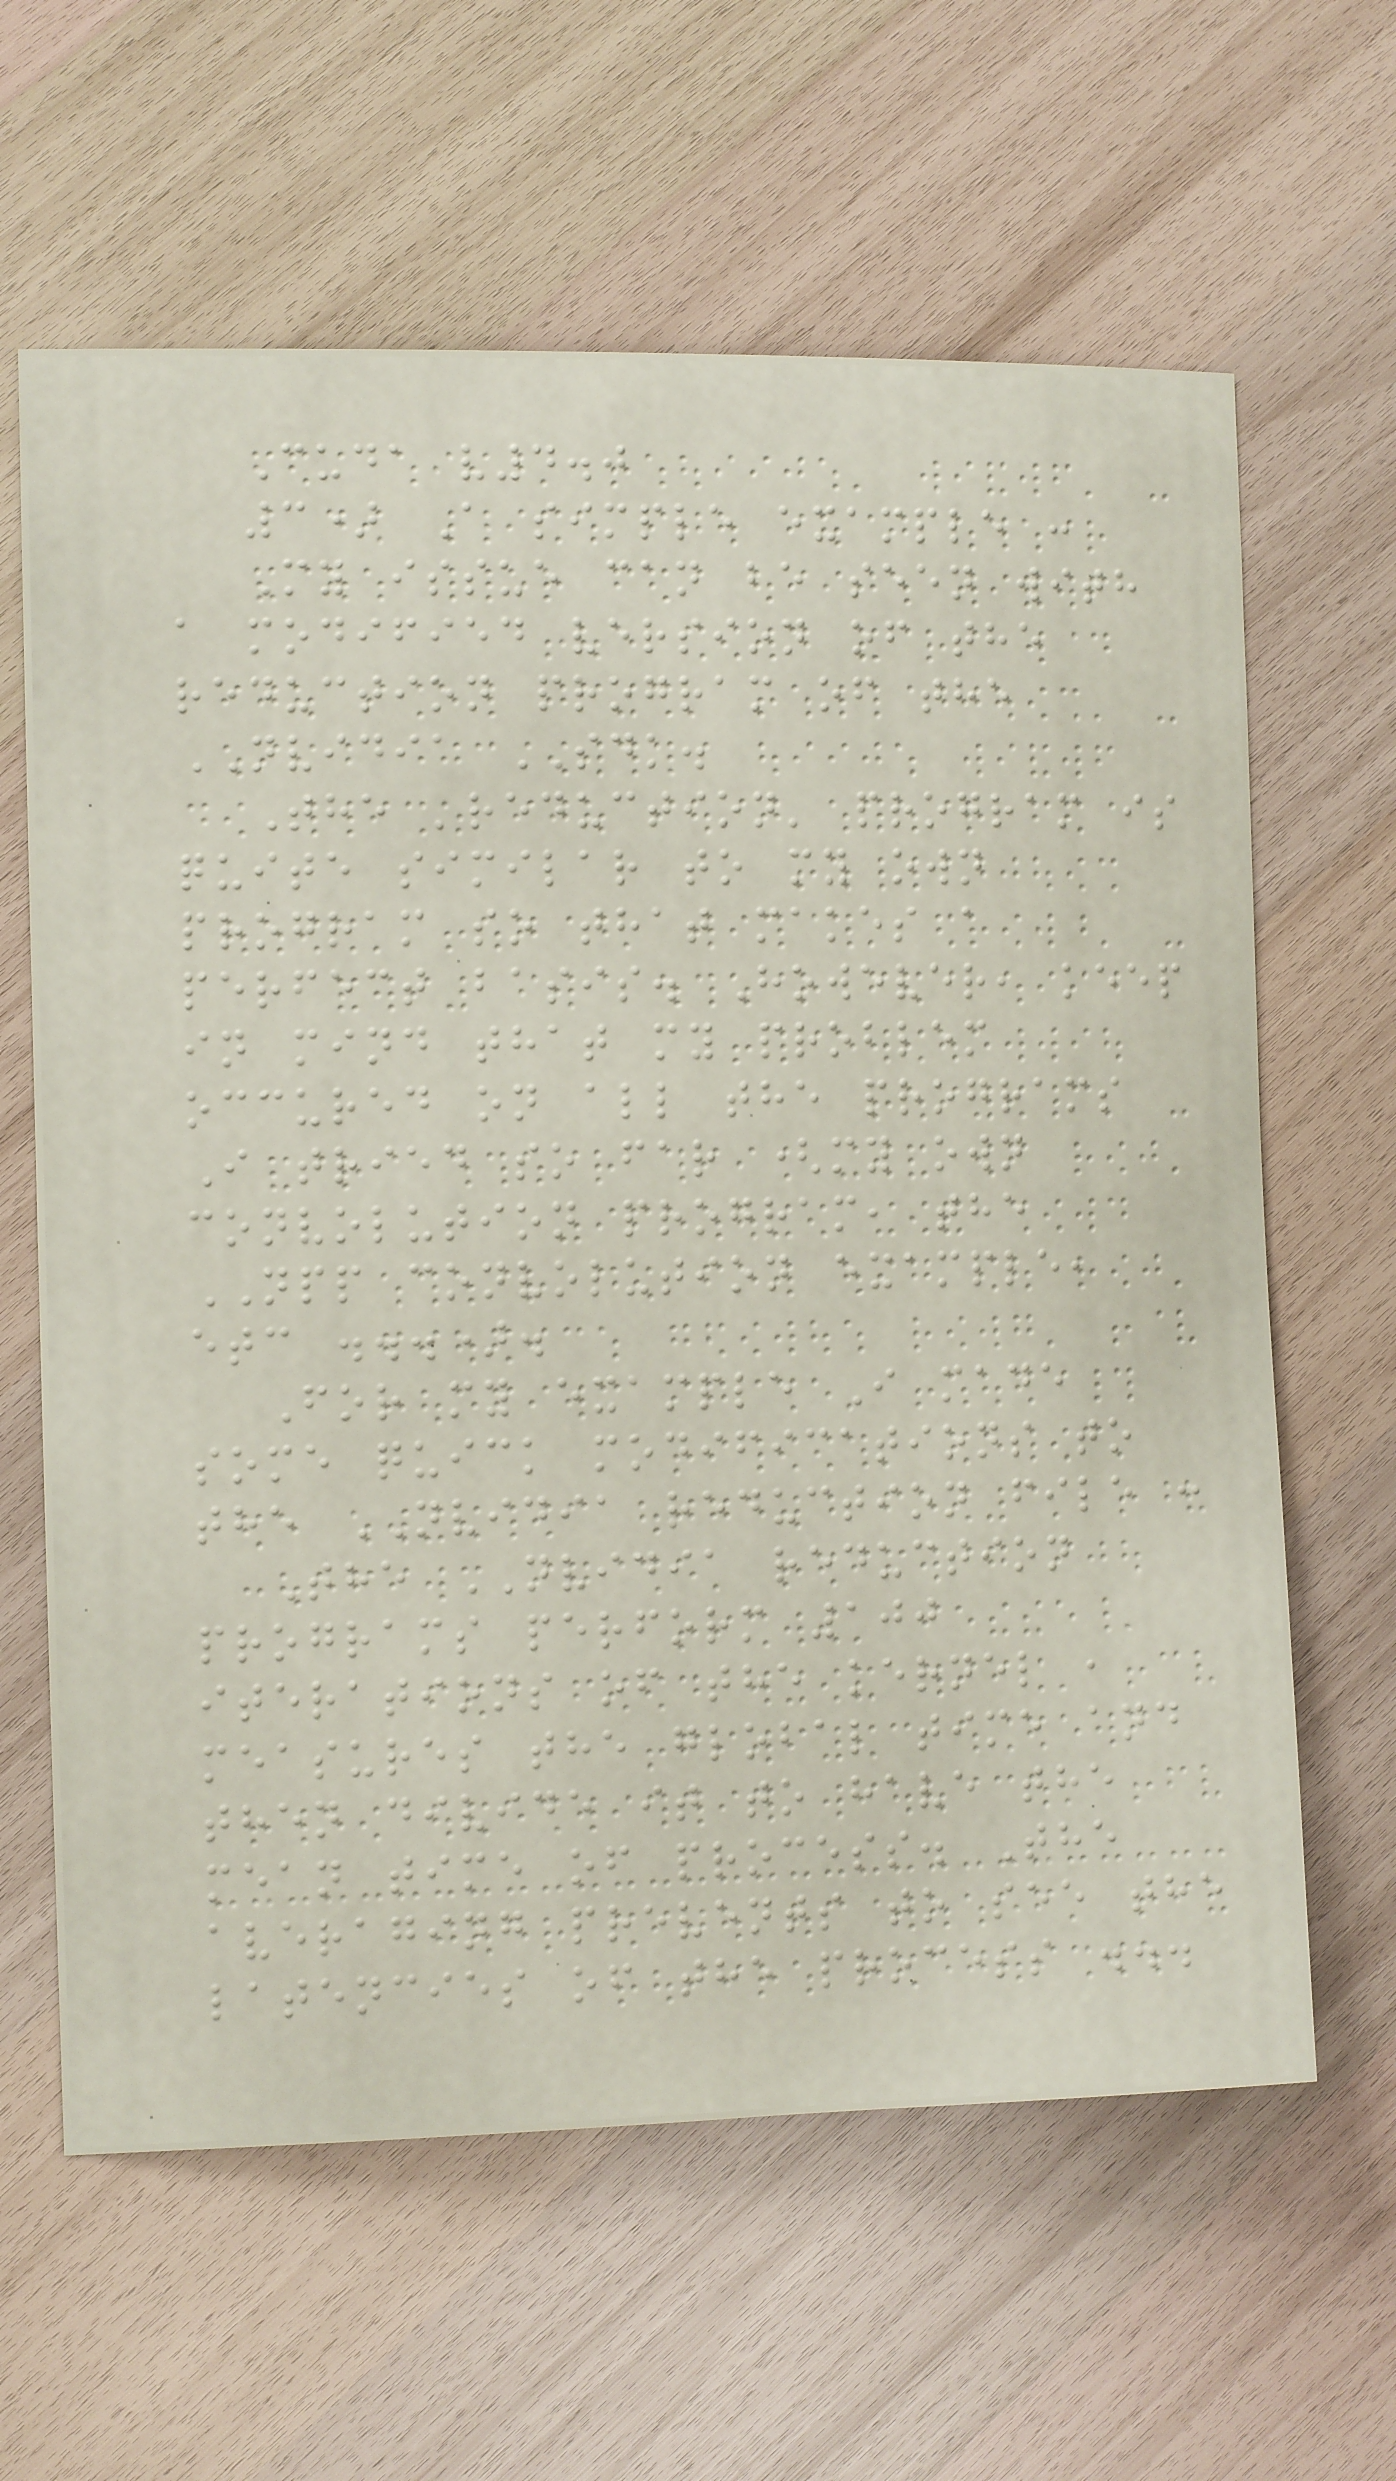Cuda v4.0
3) A simple example :
My issue can be seen with
a modified version of the
reduction program of the
NVIDIA SDK.
The 'reduction' program is
quite similar to my own
program so that makes a
perfect basis. However, keep
in mind that my problem
occured on all the programs
I tried so far (my own
convolution program, the
NPP convolution example,
etc ...).
For my example I made
some quick modifications to
the NVIDIA reduction file :
The NVIDIA reduction
programs perform 100
iterations of the kernel ,
measures the global time and
then divide it to have the
mean time of process. The
averaging prevents to see the
latencies of the process ...
